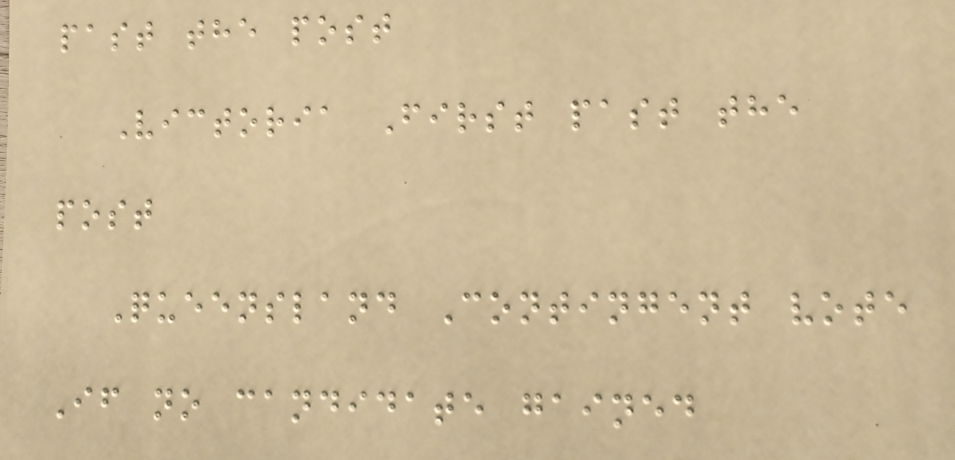past the post
Victoria First past the
post
Queensland Contingent vote
If no candidate gained
